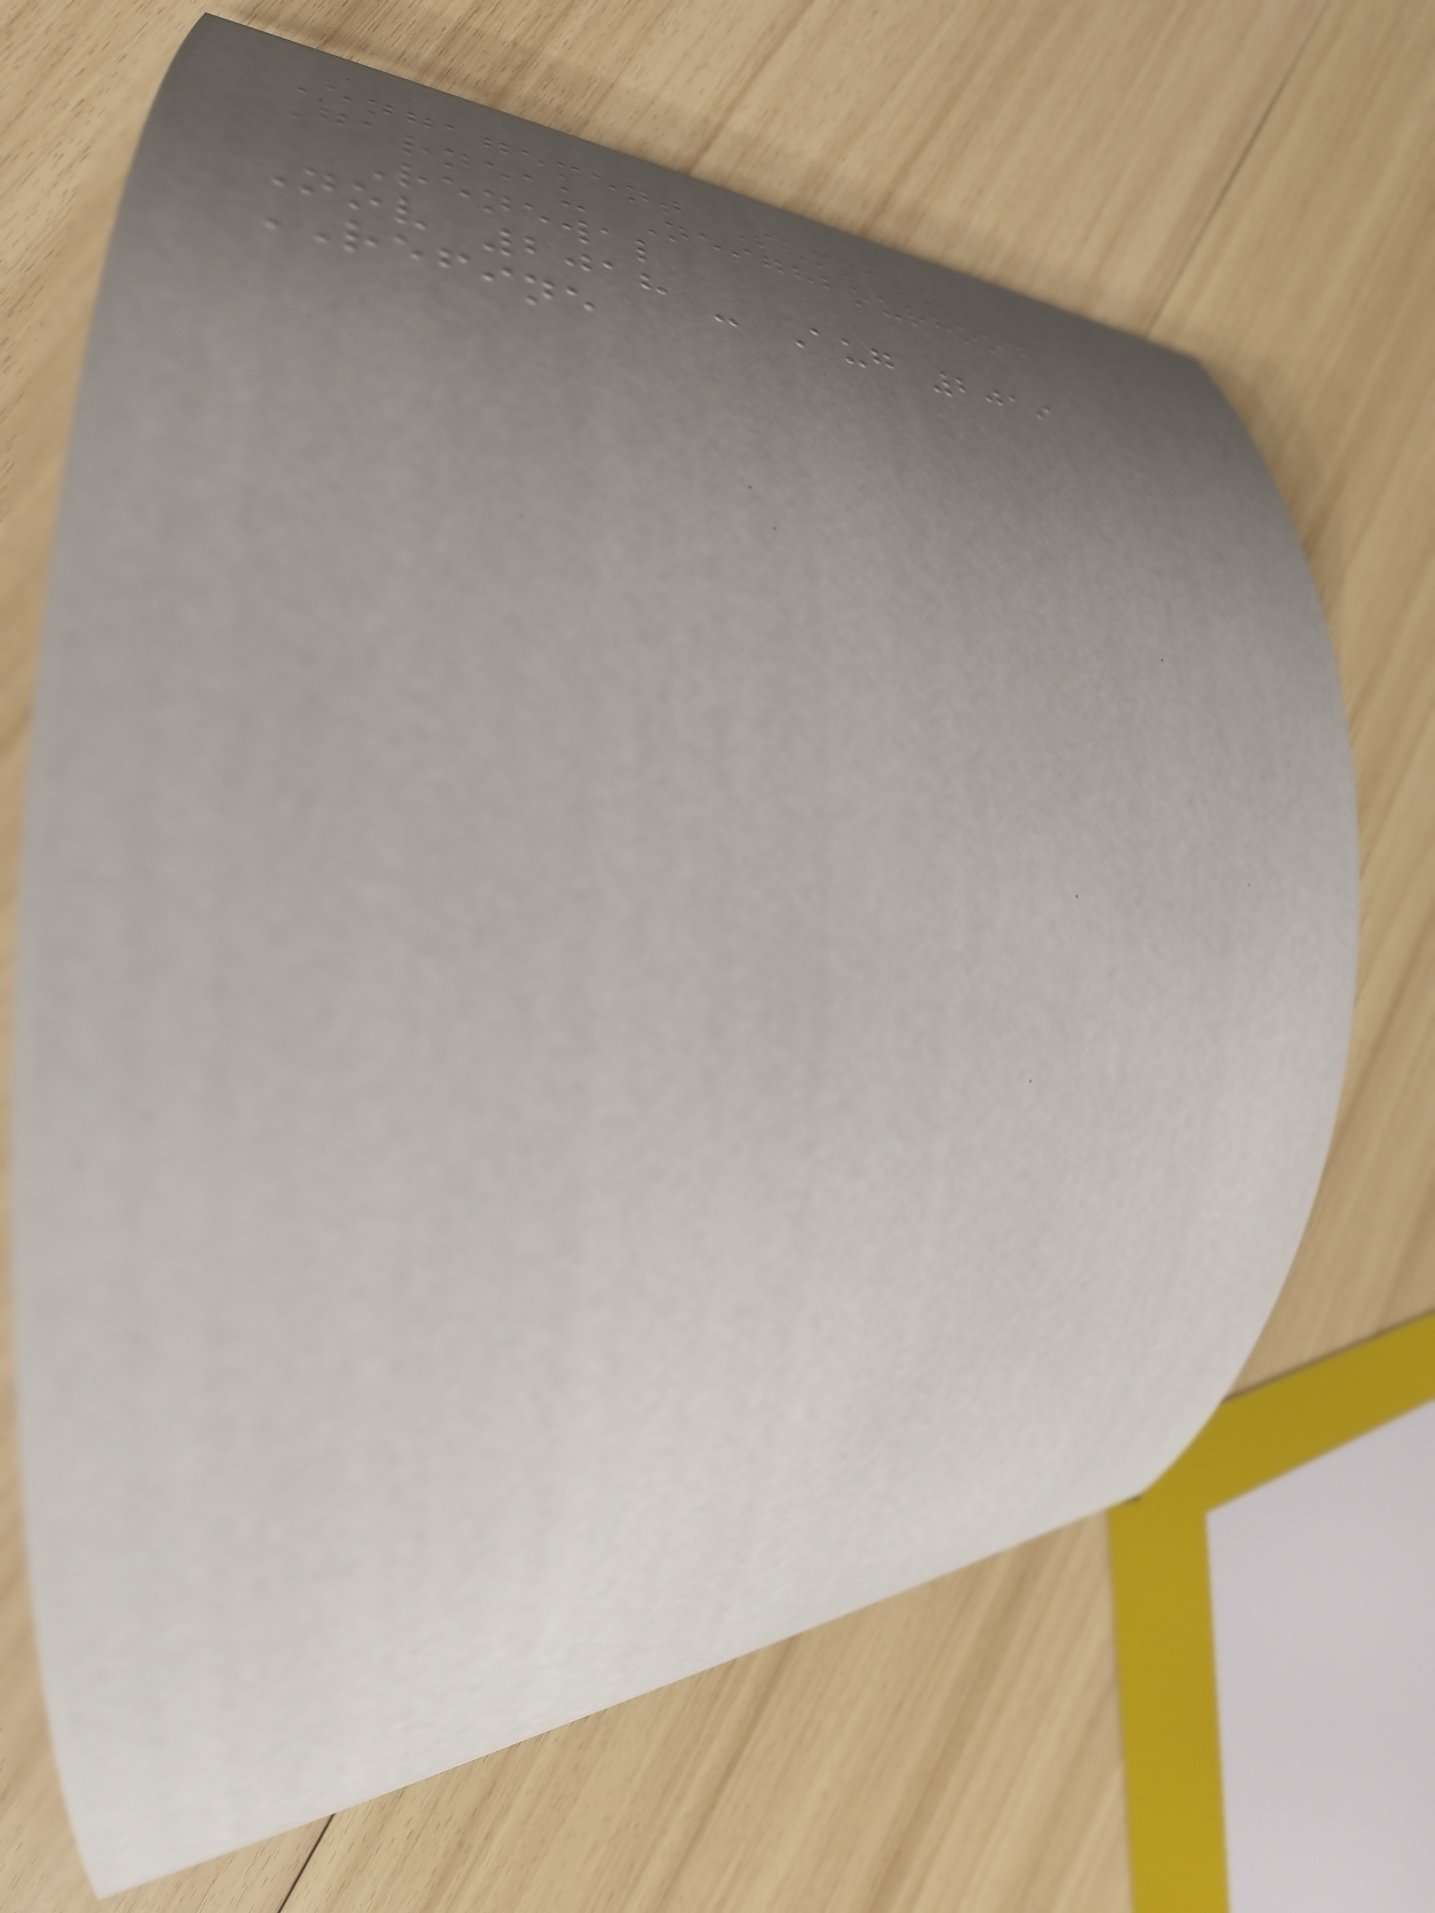Engagement Summary
Garneau Neighbourhood
Renewal
Nov 2018 - Aug 2019
REFINE
